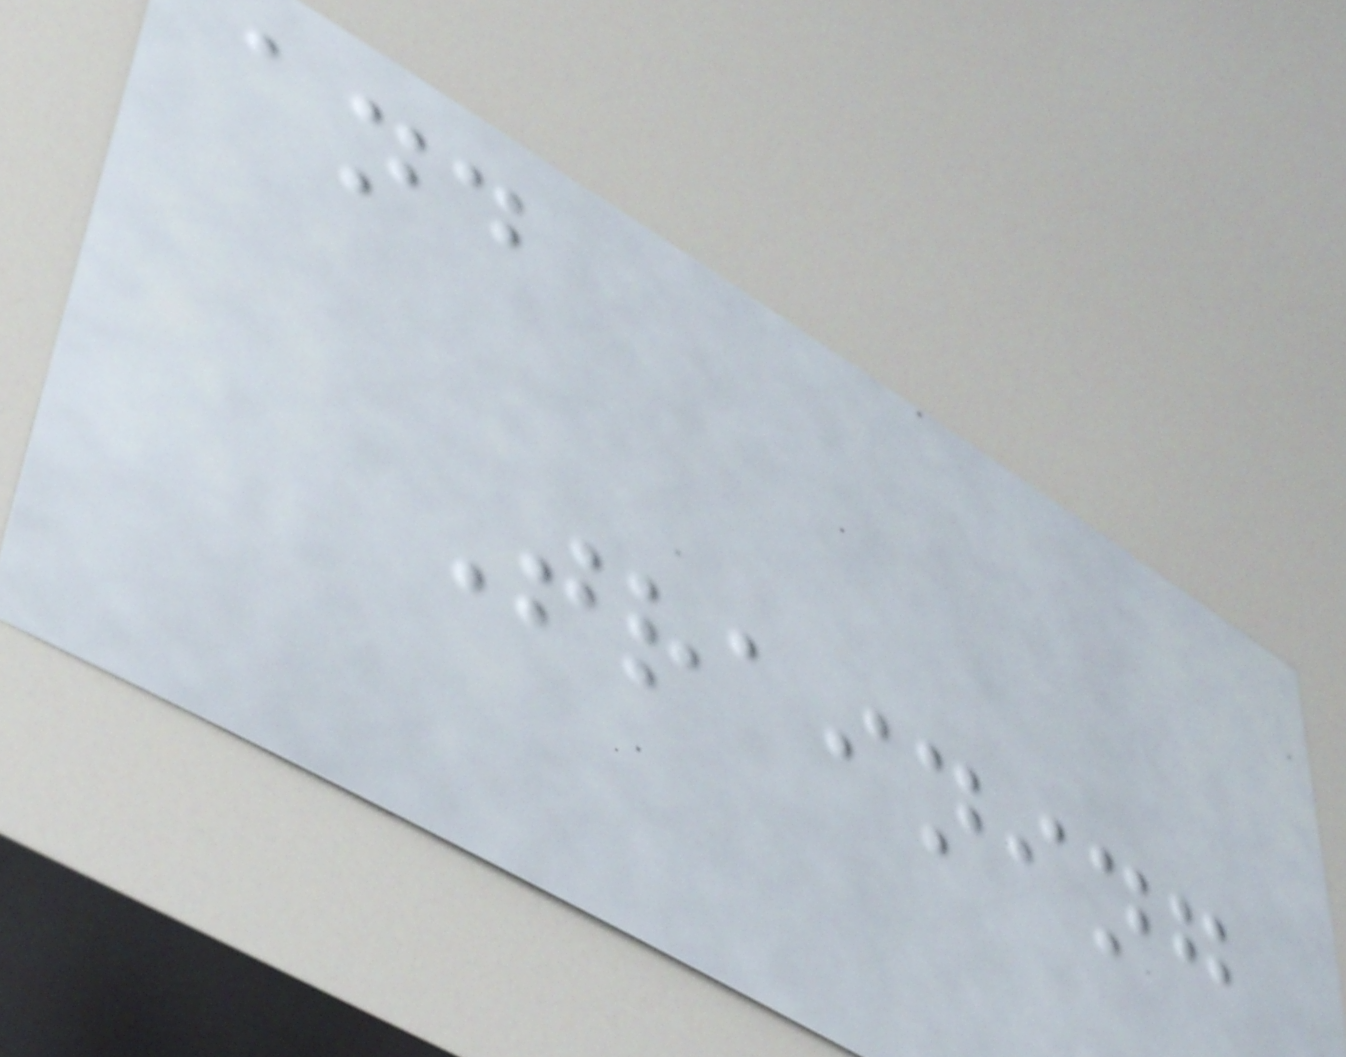and
Training
